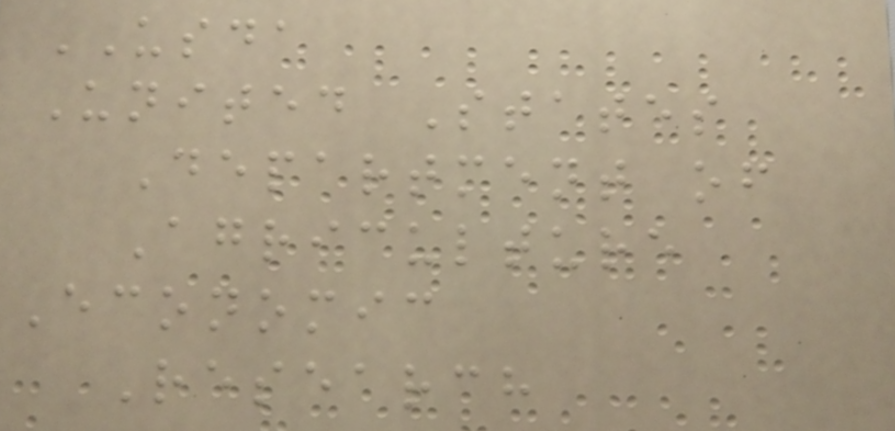USDA
United States
Department of
Agriculture
Economic
Research
